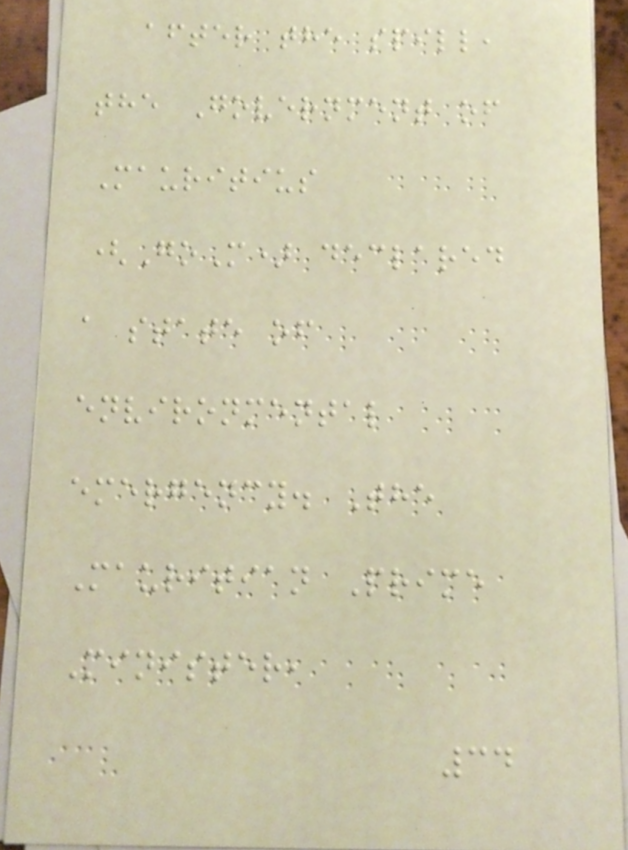after the spill,
the Government of
Mauritius
(GoM) declared
a state of
environmental
emergency. The
Mauritian Prime
Minister,
34
